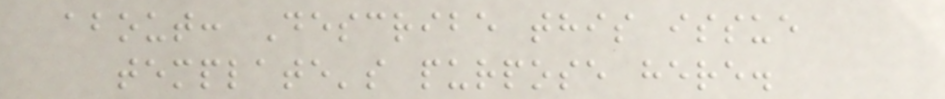about: Describe this issue
template's purpose here.
